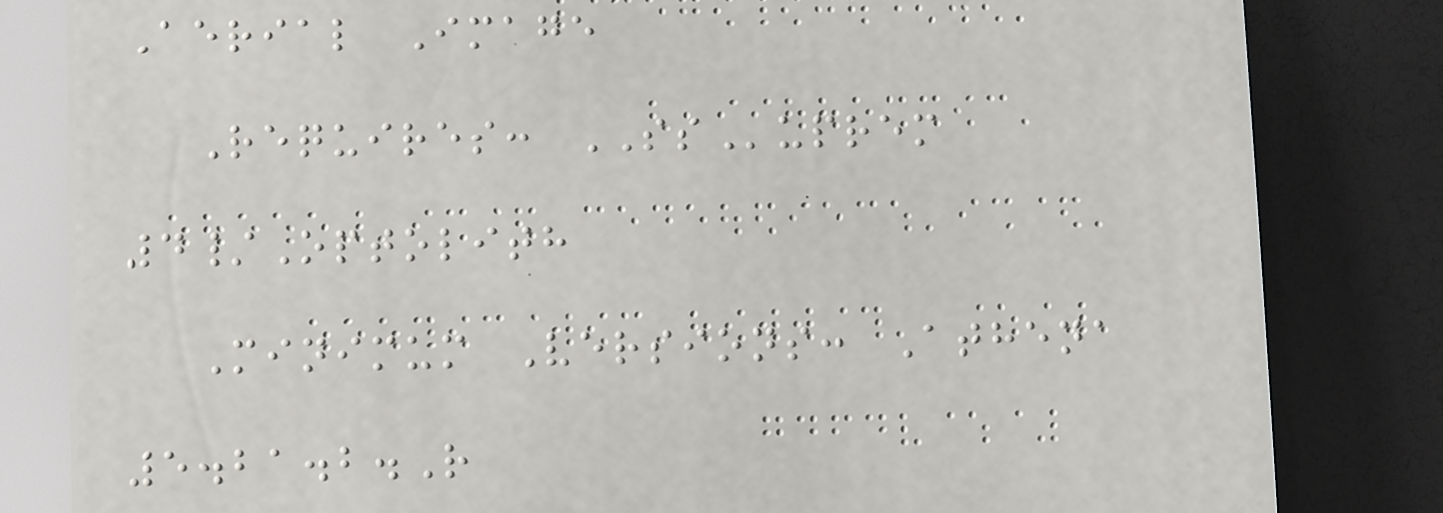Aerial Image
Requires: SSuprem
4/Optolith
Minimum Versions: Athena
5.21.2.R
